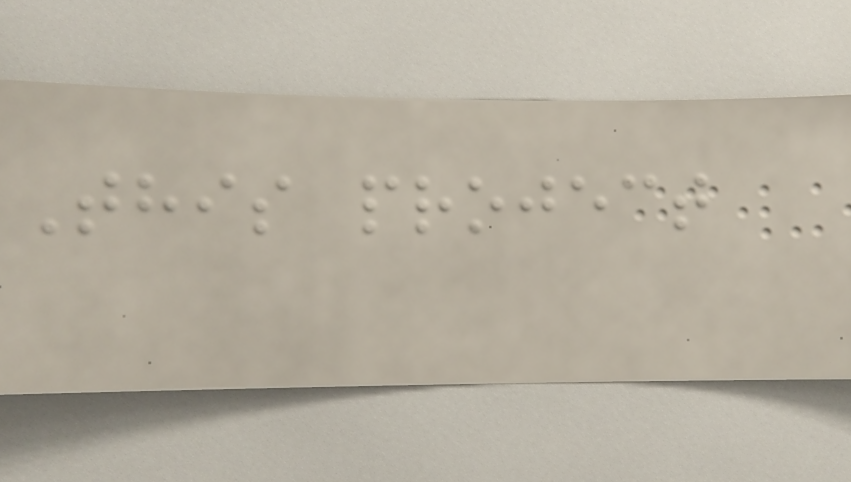This project
